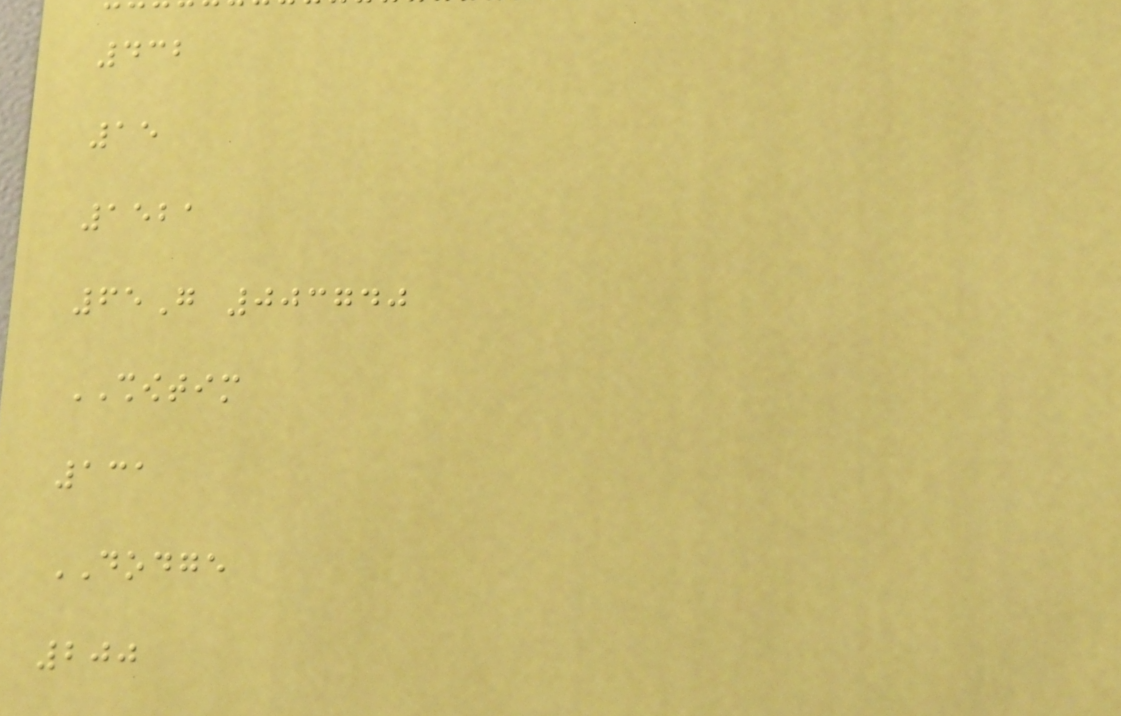432
15
1521
65G 003740
SHOWTIM
131
DODGE
200
